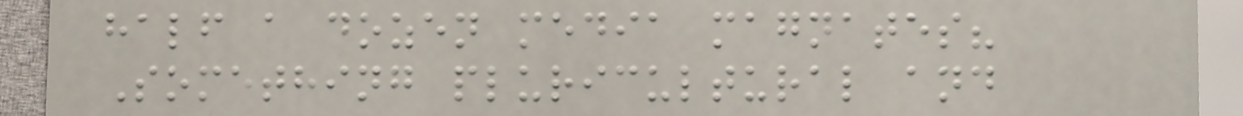half a dozen media magnates?
Something pluricultural and
